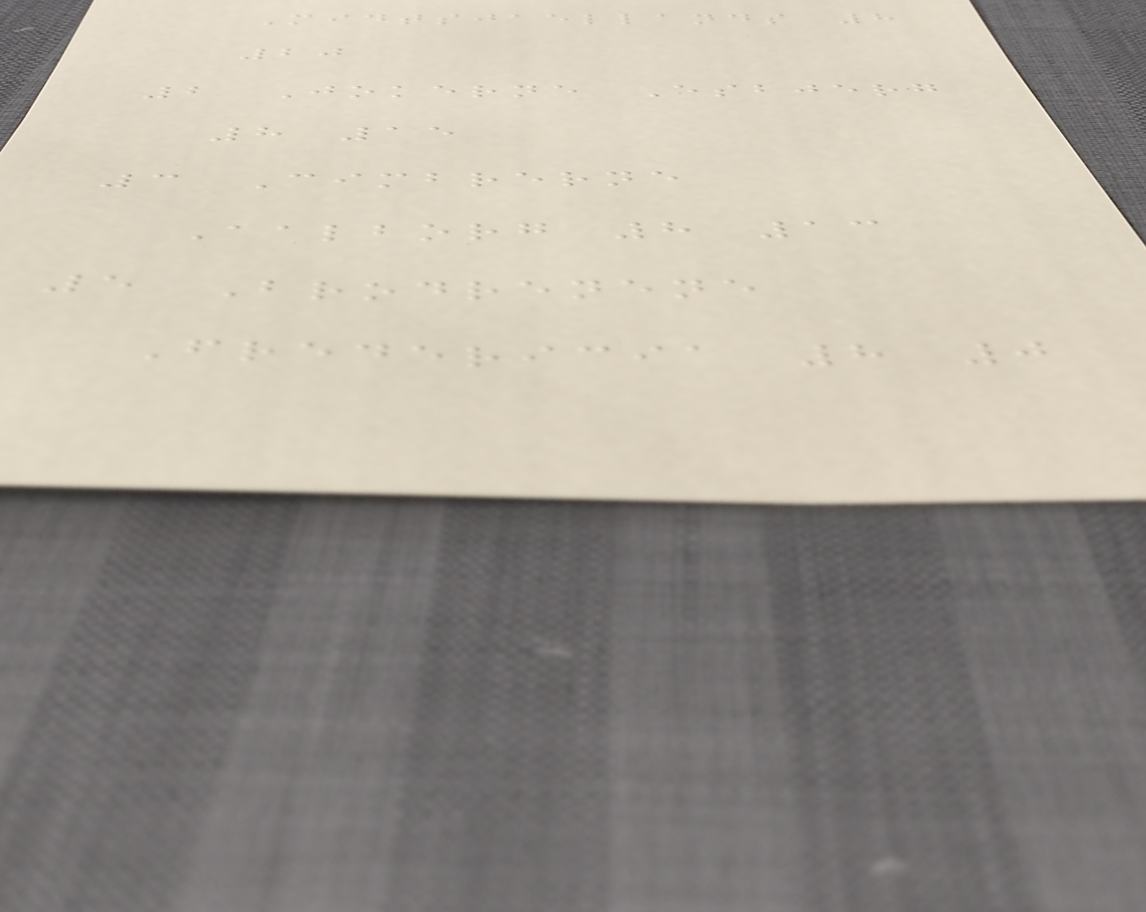Midtsjaellands 8
20
2 Jokerne Esbjerg
8 15
3 Cimbrerne
Aalborg 8 13
5 Brodrenene
Fredericia 8 0
